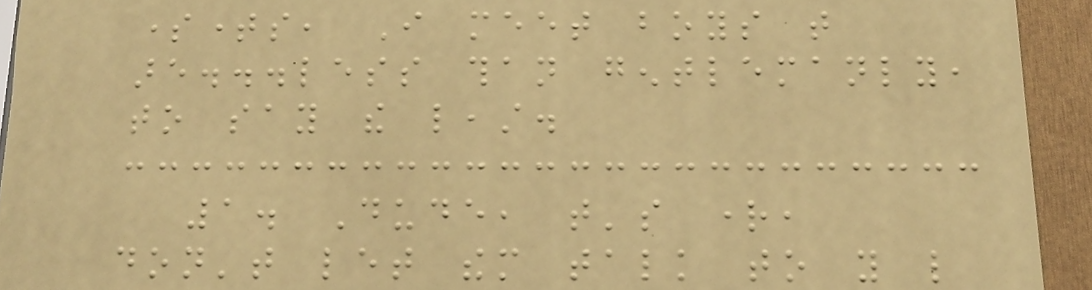sometimes, I meet boys that
are...less than gentlemanly,
to say the least.
1. Dude, that's right,
don't let them talk to you like
